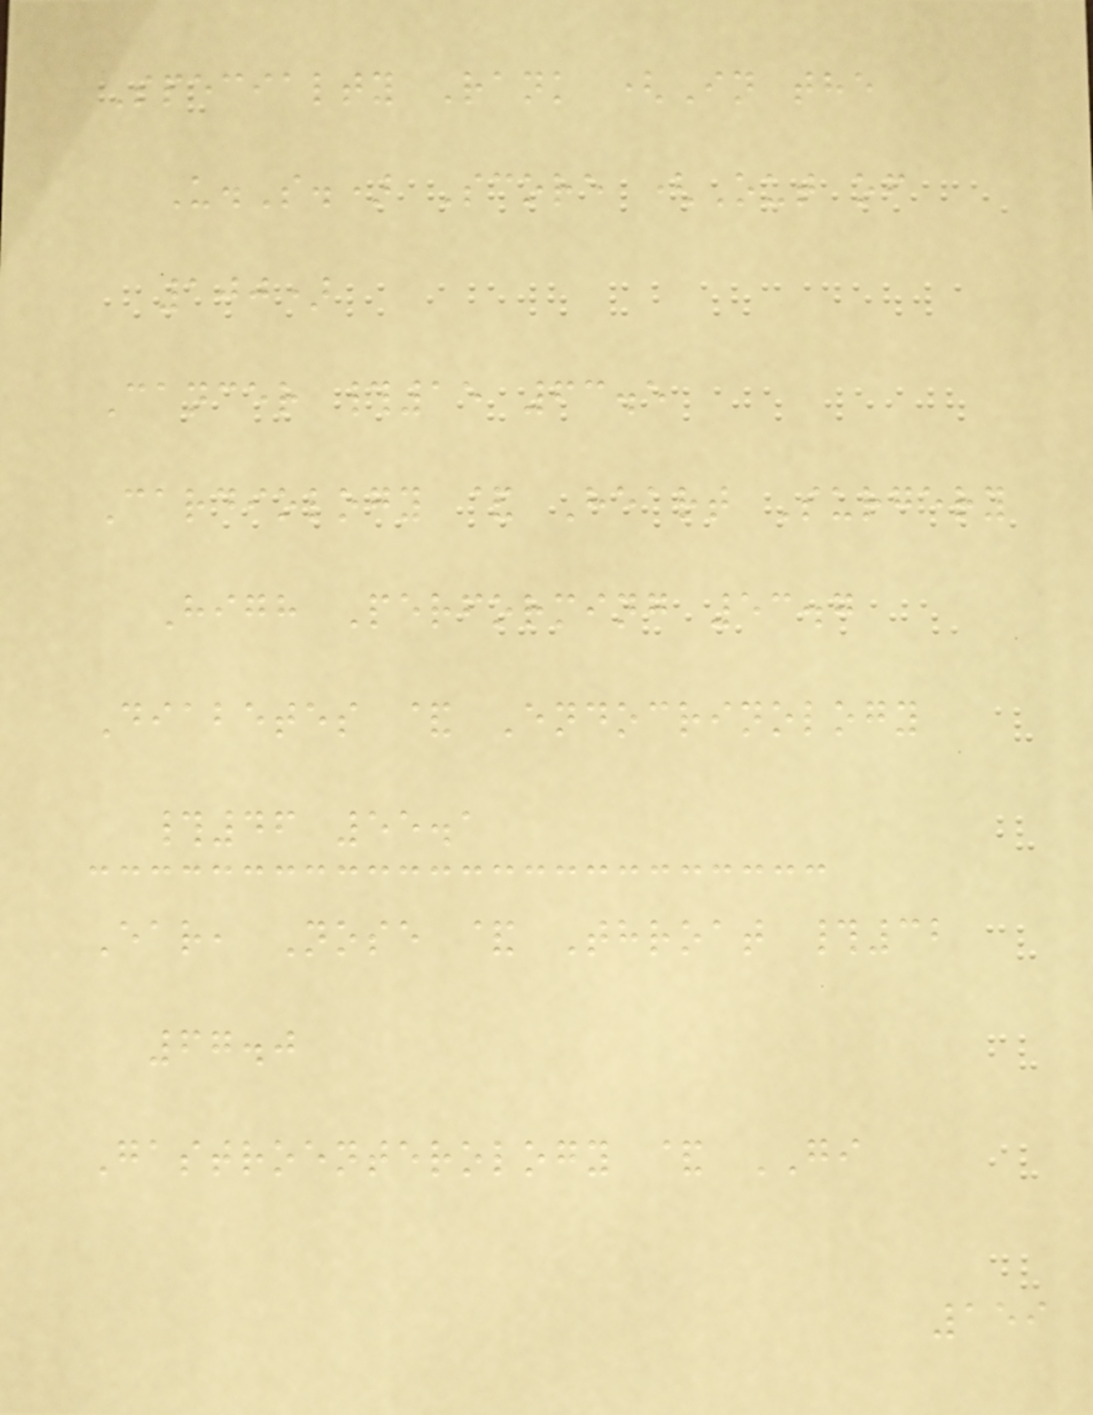Specialty Rank (In the
U.S.) Score (Out of
100)
Cancer #15 63.5
Cardiology & Heart Surgery
High Performing 53.7
Diabetes & Endocrinology
#46 55.1
Ear, Nose & Throat #32
67.0
Gastroenterology & GI
159
